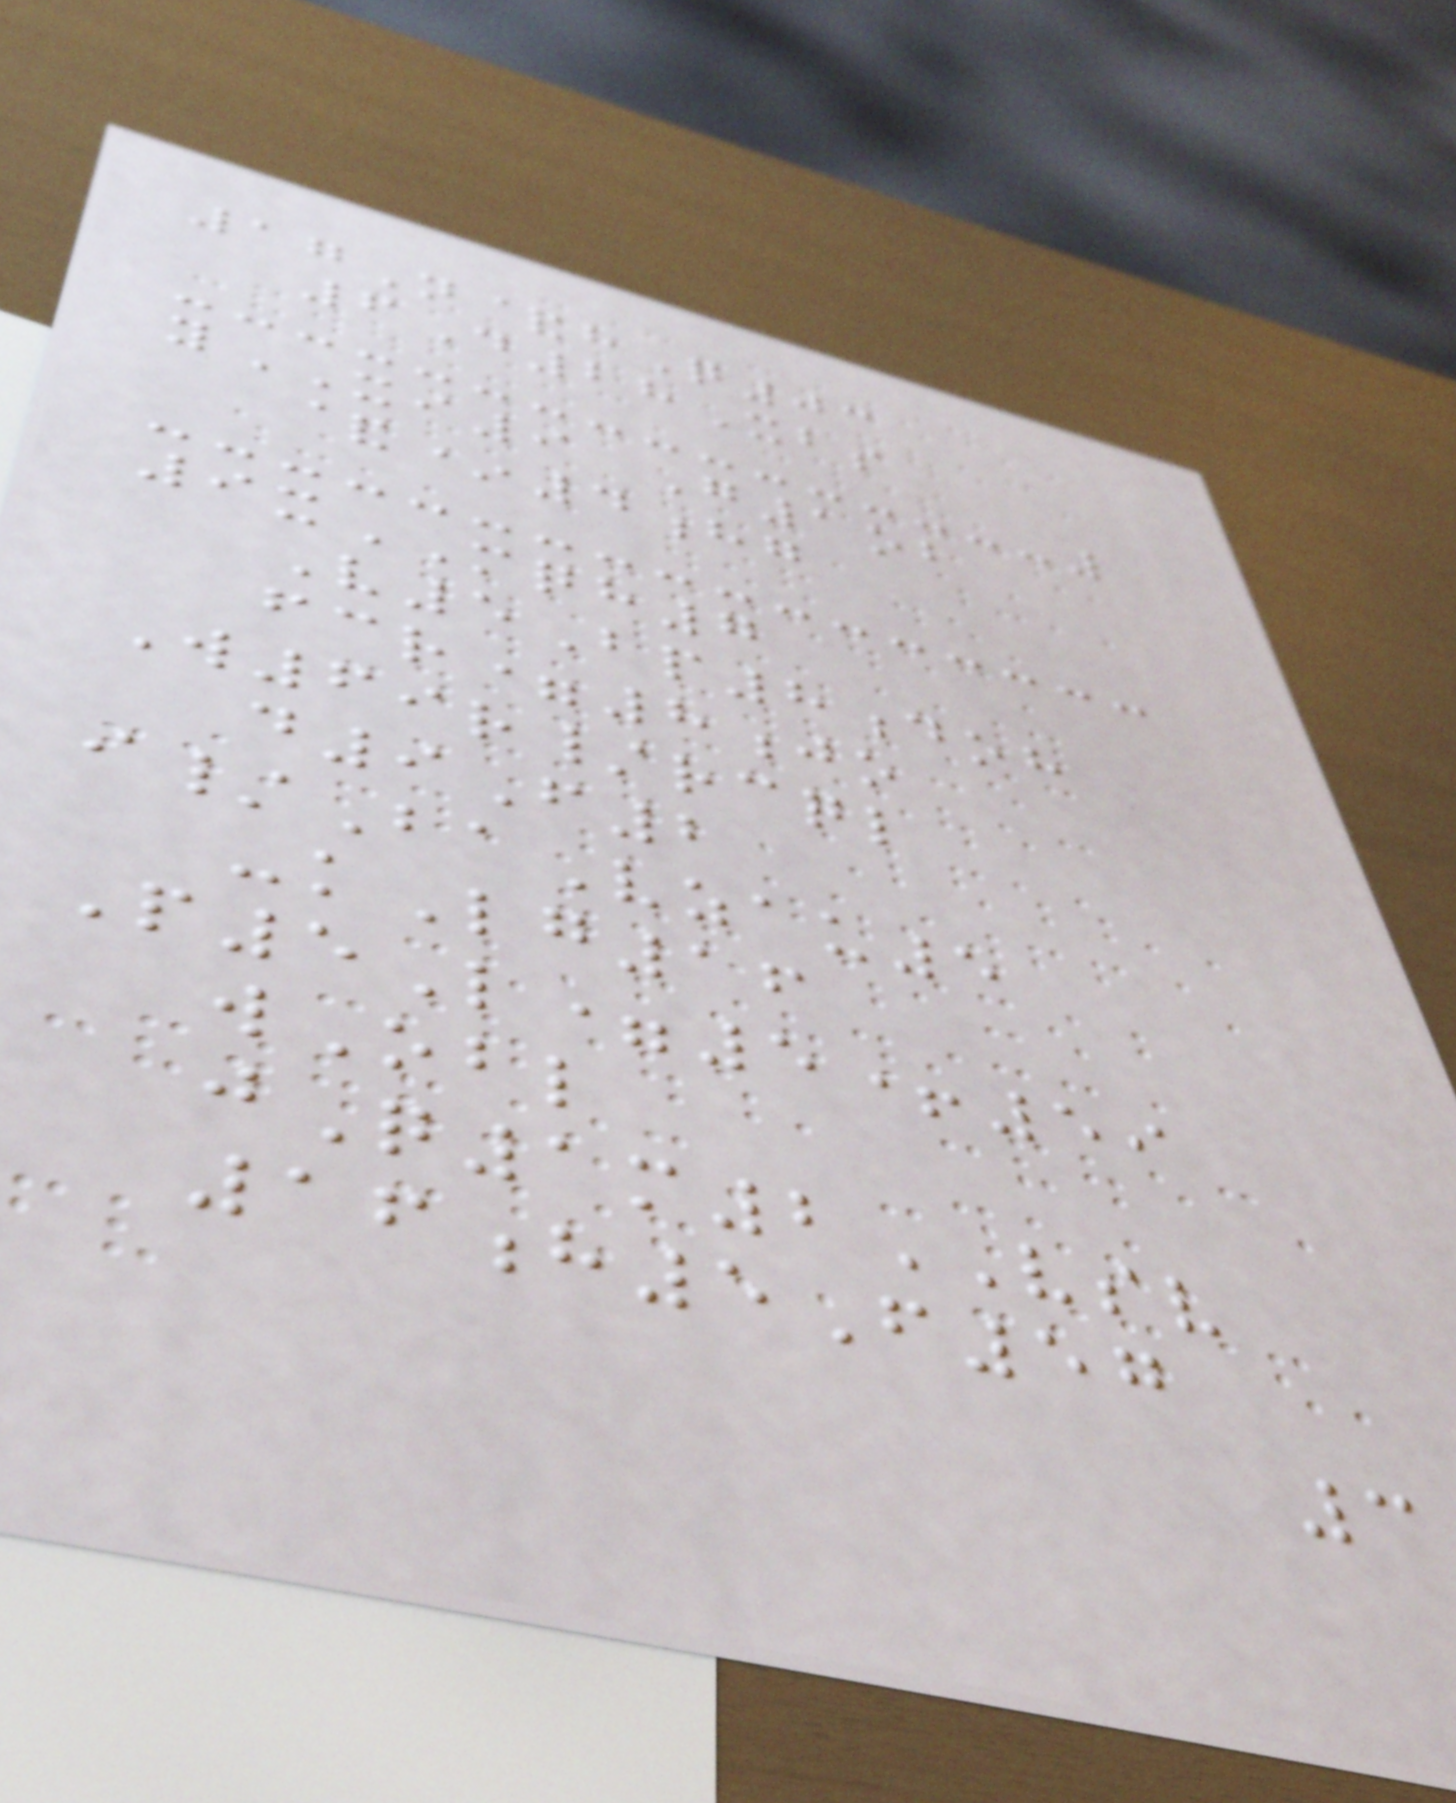17N&hQ03
6D28Xbs
yXI9 G1ob
&*4hg
9xMQH7
V5Bp8doh
fcr=8jo
W69r/rcql
d9F2
i/BaVzau5
-kLg16
P5L=5+59
wObl
jQ1m2VSV
16h5F57
3
